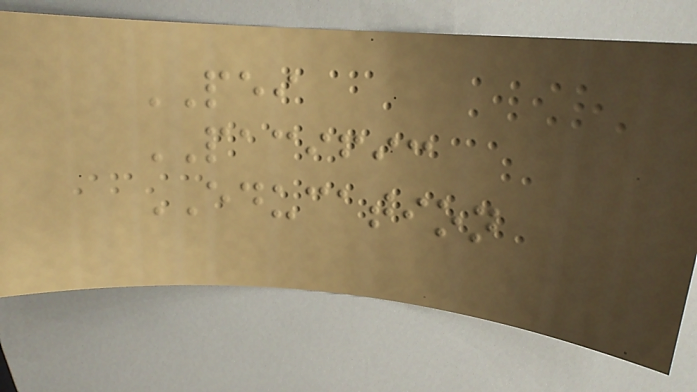PEI
PACIFIC
EDUCATION
